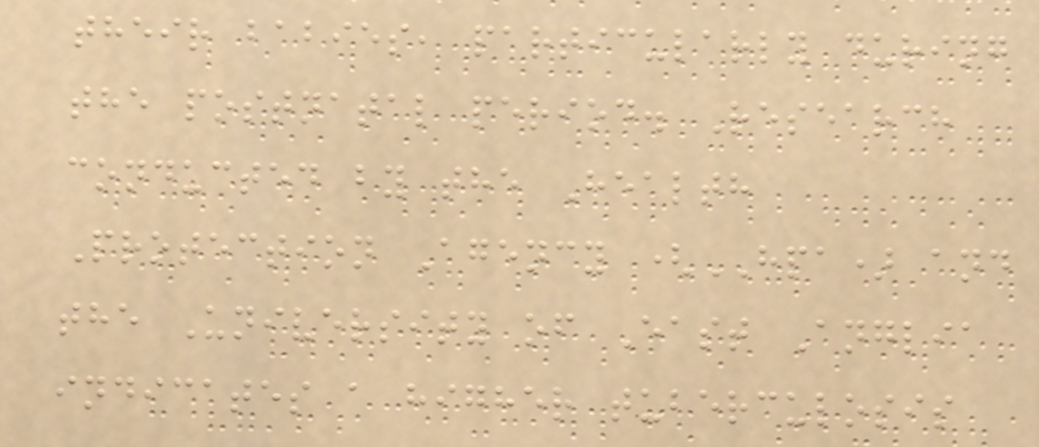their babies, particularly during
the postnatal period. Research
conducted by the Health
Protection Agency (HPA) and
the University of East Anglia
indicates a higher tuberculosis
